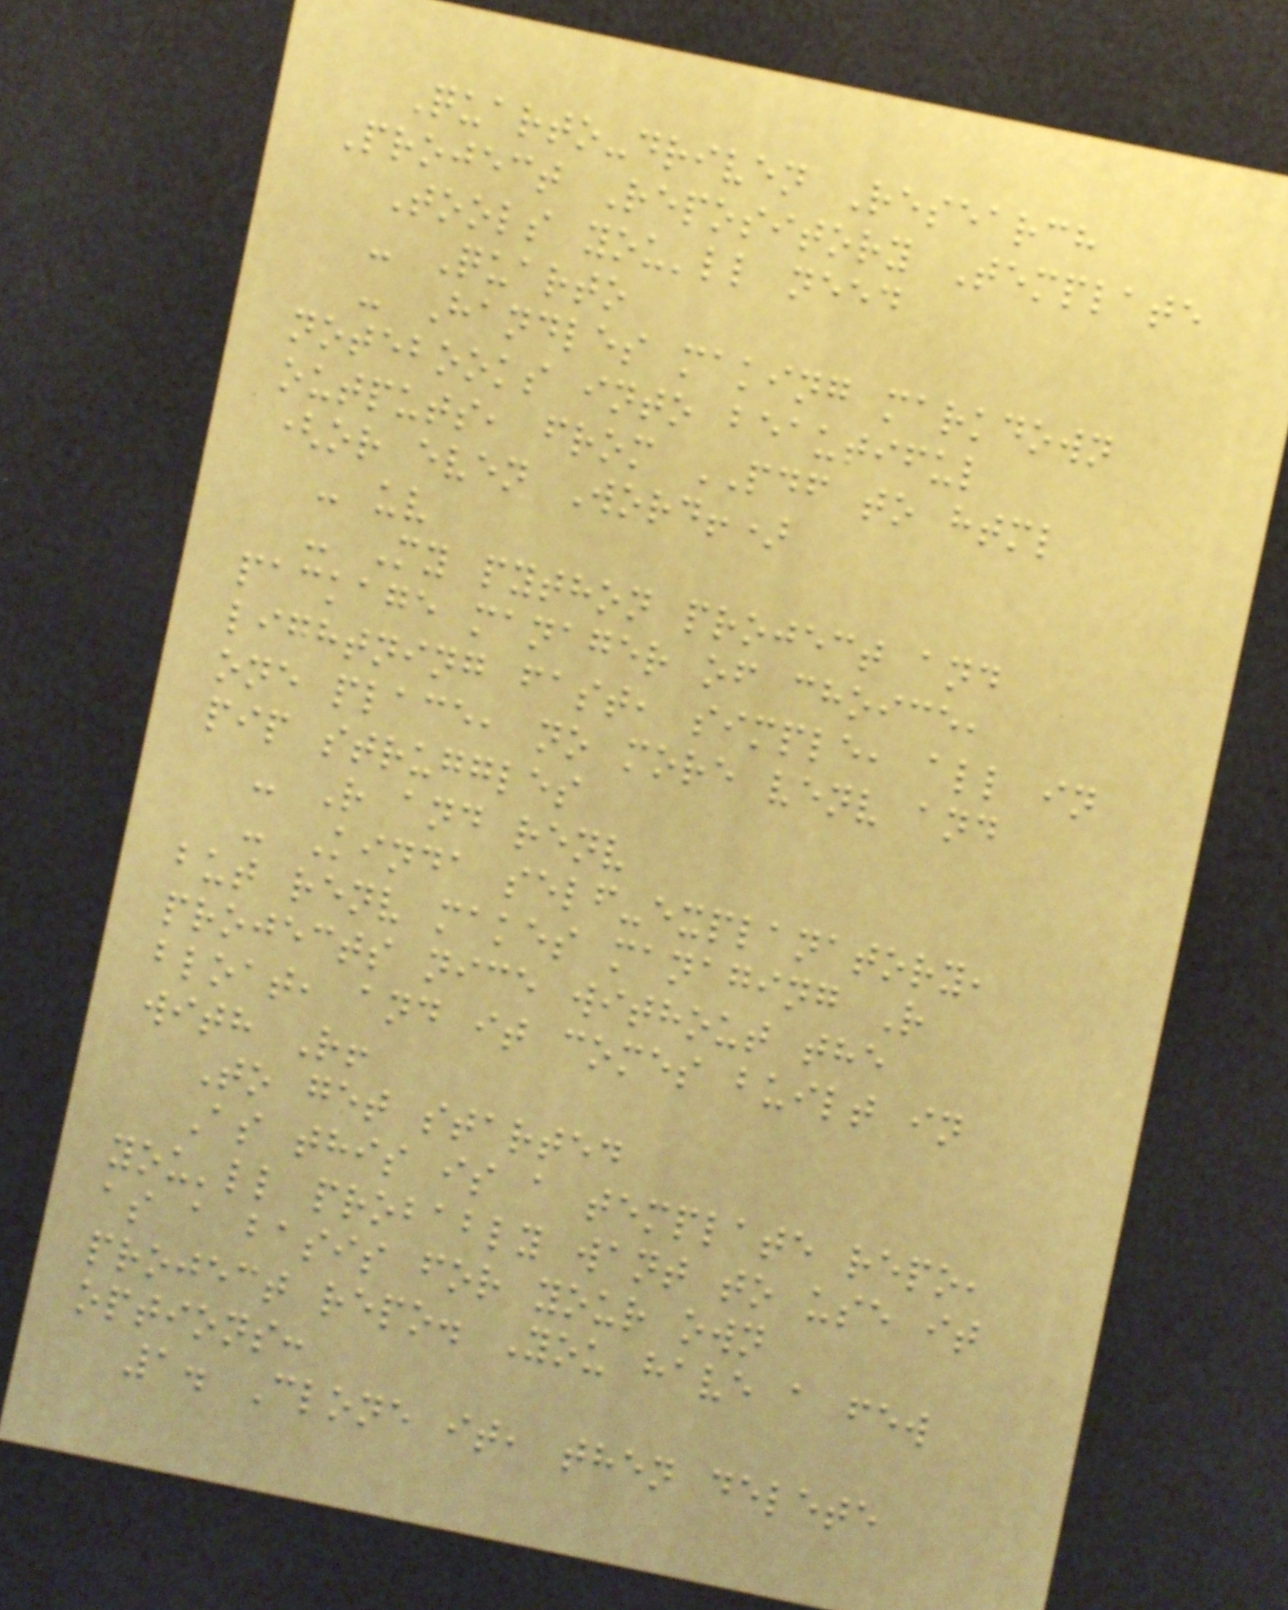Quarto-driven Research
Project Repository Template
Tools you'll need
- Quarto
- Handles making markdown
notebooks into beautiful
outputs, from PDF to html
(or even Word!)
- uv
- My python project and
package manager of choice,
lightning fast, simple, all in
one place, no more venv and
pip struggles
- R and renv
- Kinda self-explanatory,
but renv makes managing R
projects nice without the
bloat, and it comes built in
with R!
To get started
As this is a template repo,
you'll probably want to use it
as a basis for your own
project repo. You have a few
options:
1. Clone it, then delete
